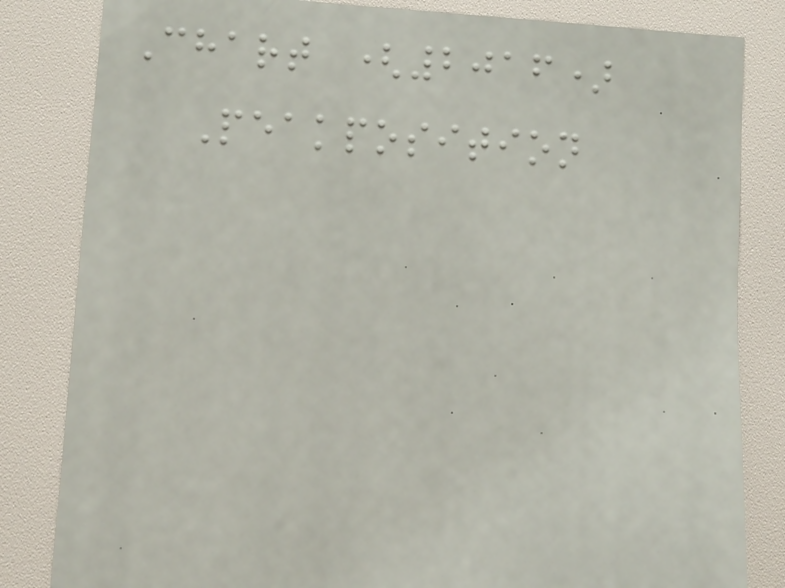Chart (2016)
Peakposition
